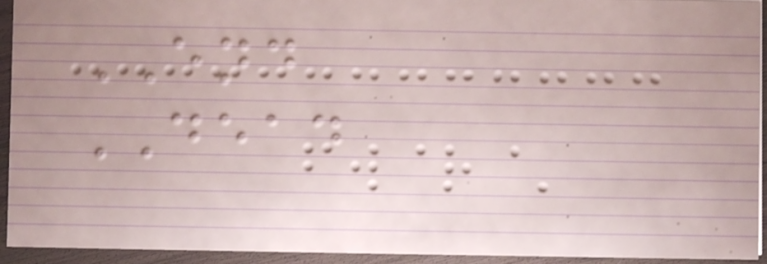END
DEAD
